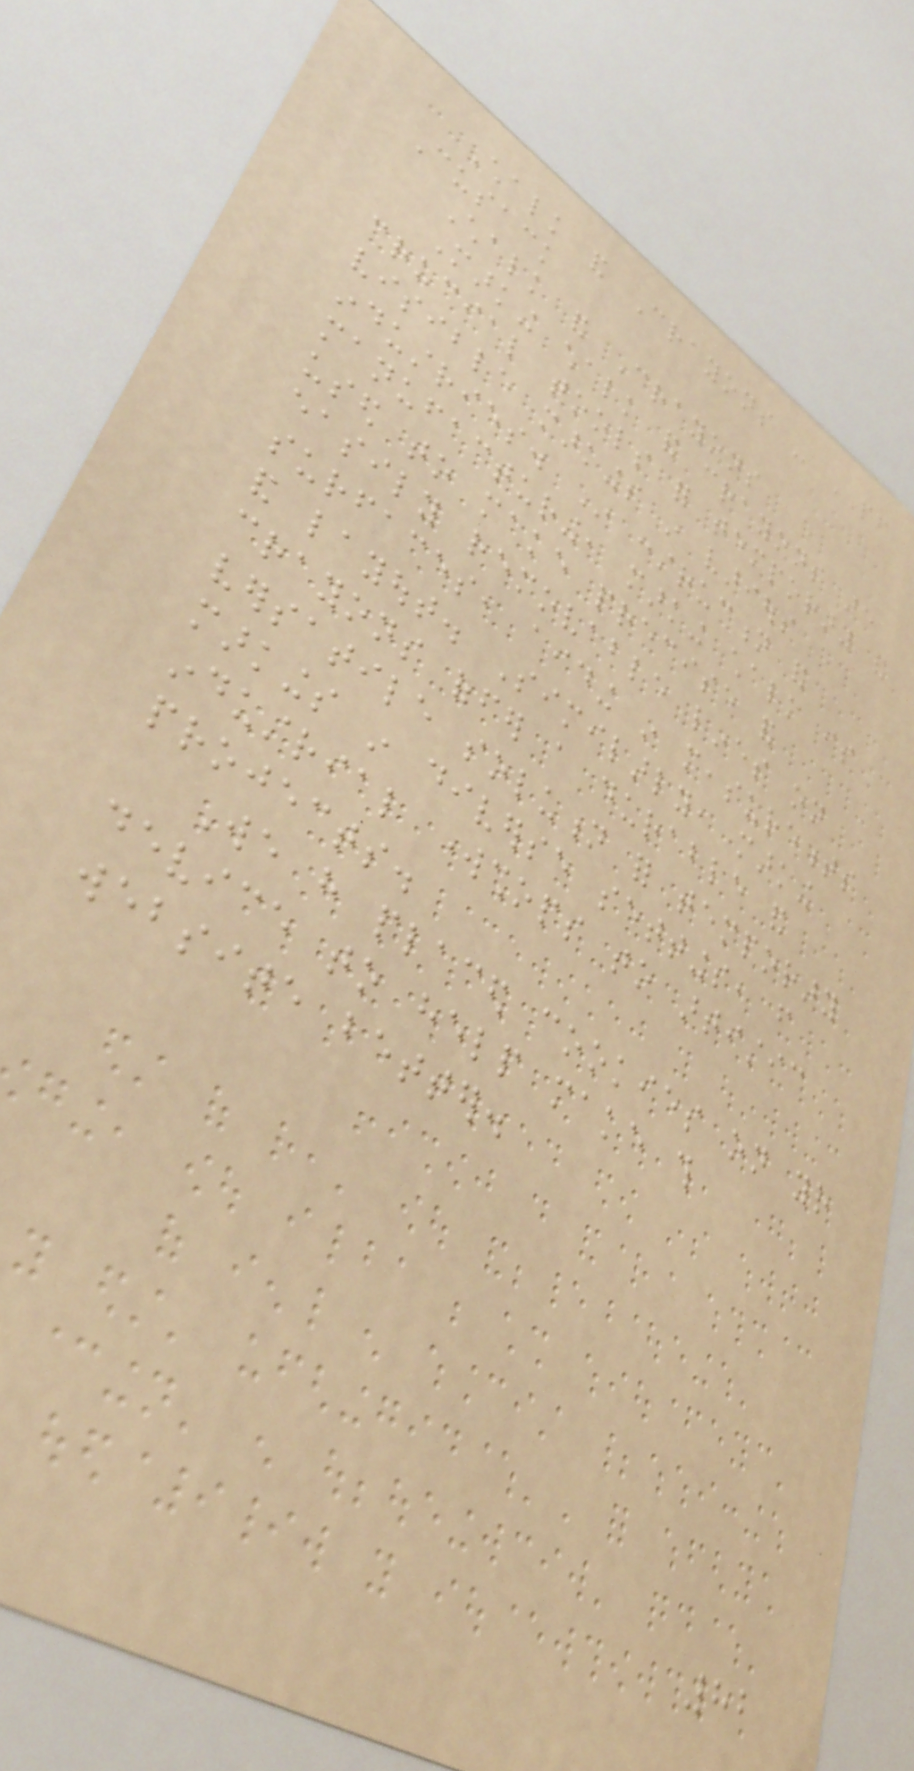Chalk and Crayons - PF
Cusack
Chalk and Crayons
Marking chalk and crayons are
crucial tools for temporary and
visible markings in various
industries. In construction and
manufacturing, marking chalk is
used to make precise and
easily removable lines on
surfaces, aiding in measurements
and layout. Similarly, marking
crayons offer a durable and
versatile solution for temporary
markings in diverse settings, from
industrial workshops to artistic
projects.
We have placed cookies on your
device to help make this
website better.
82
